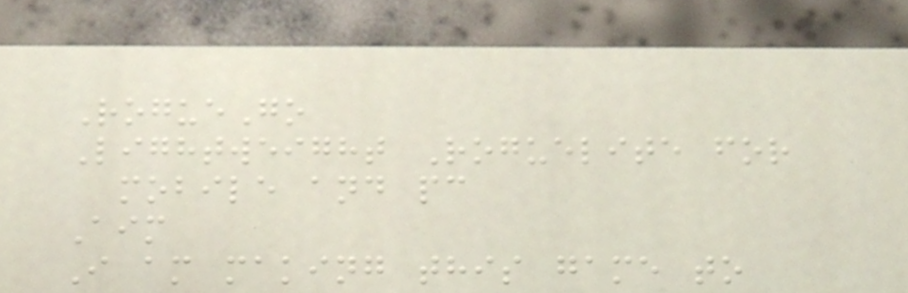RogueGo
Lightweight Roguelite for
mobile and pc
Aim
I am making this game to
